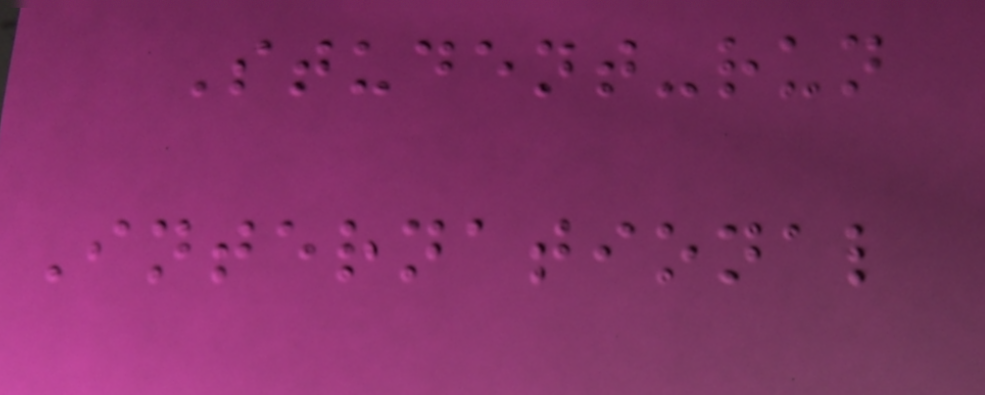Student-run
International
